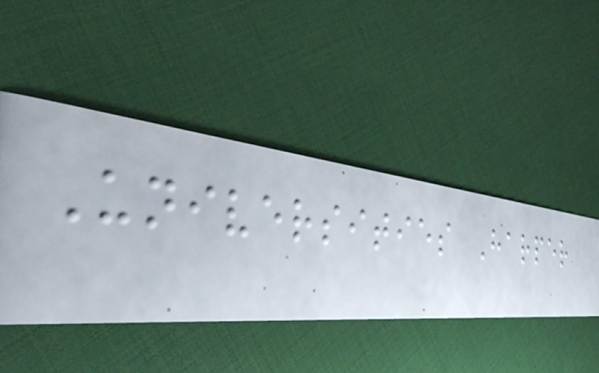Universities Harper
